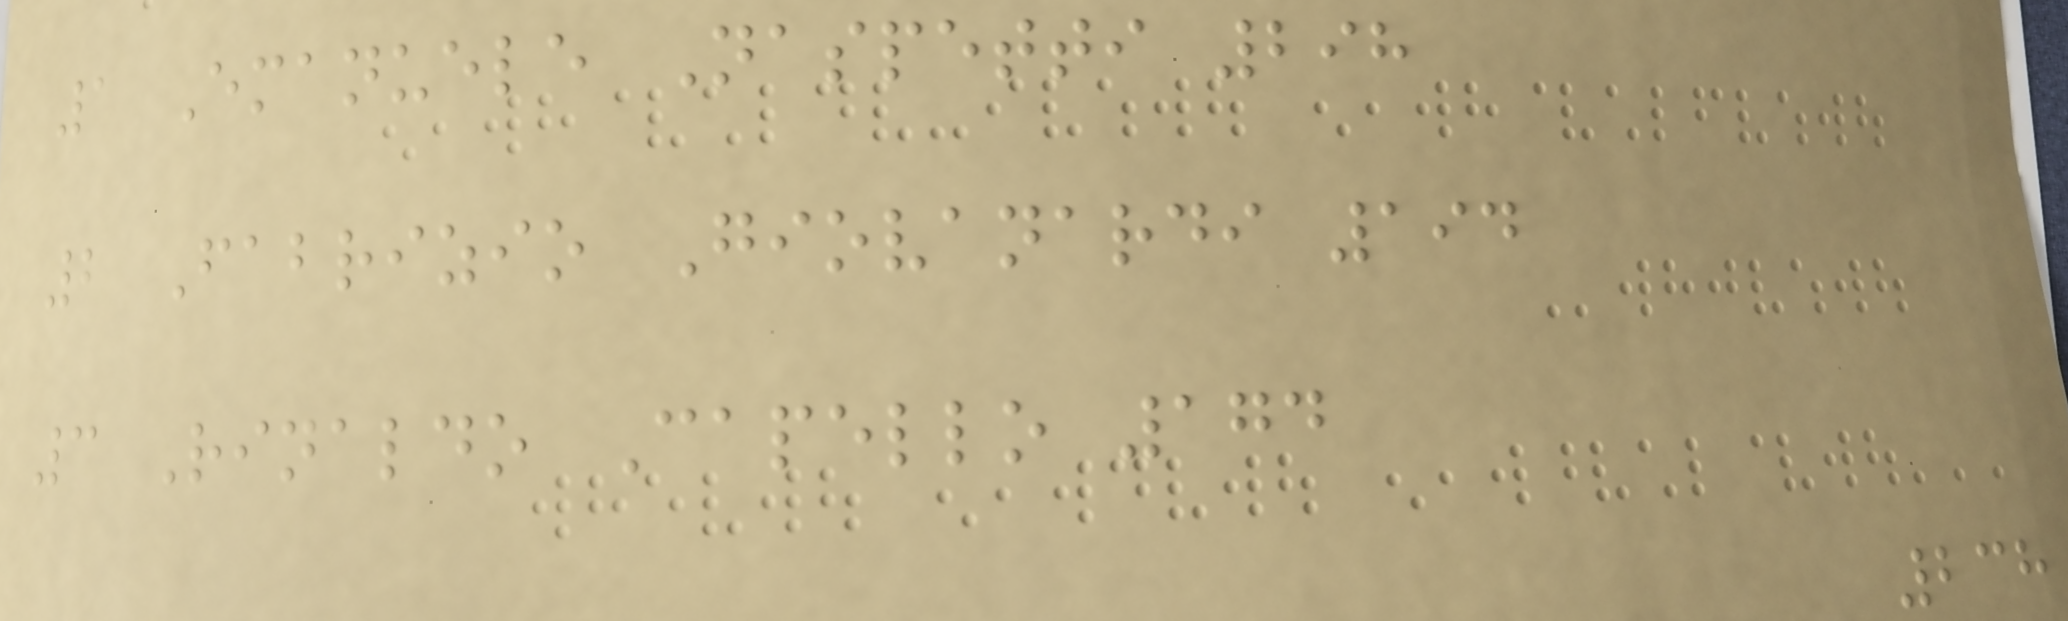1 Emanuele Naspetti 298
2 Fabrizio Giovanardi 194
3 Rinaldo Capello 174
238
